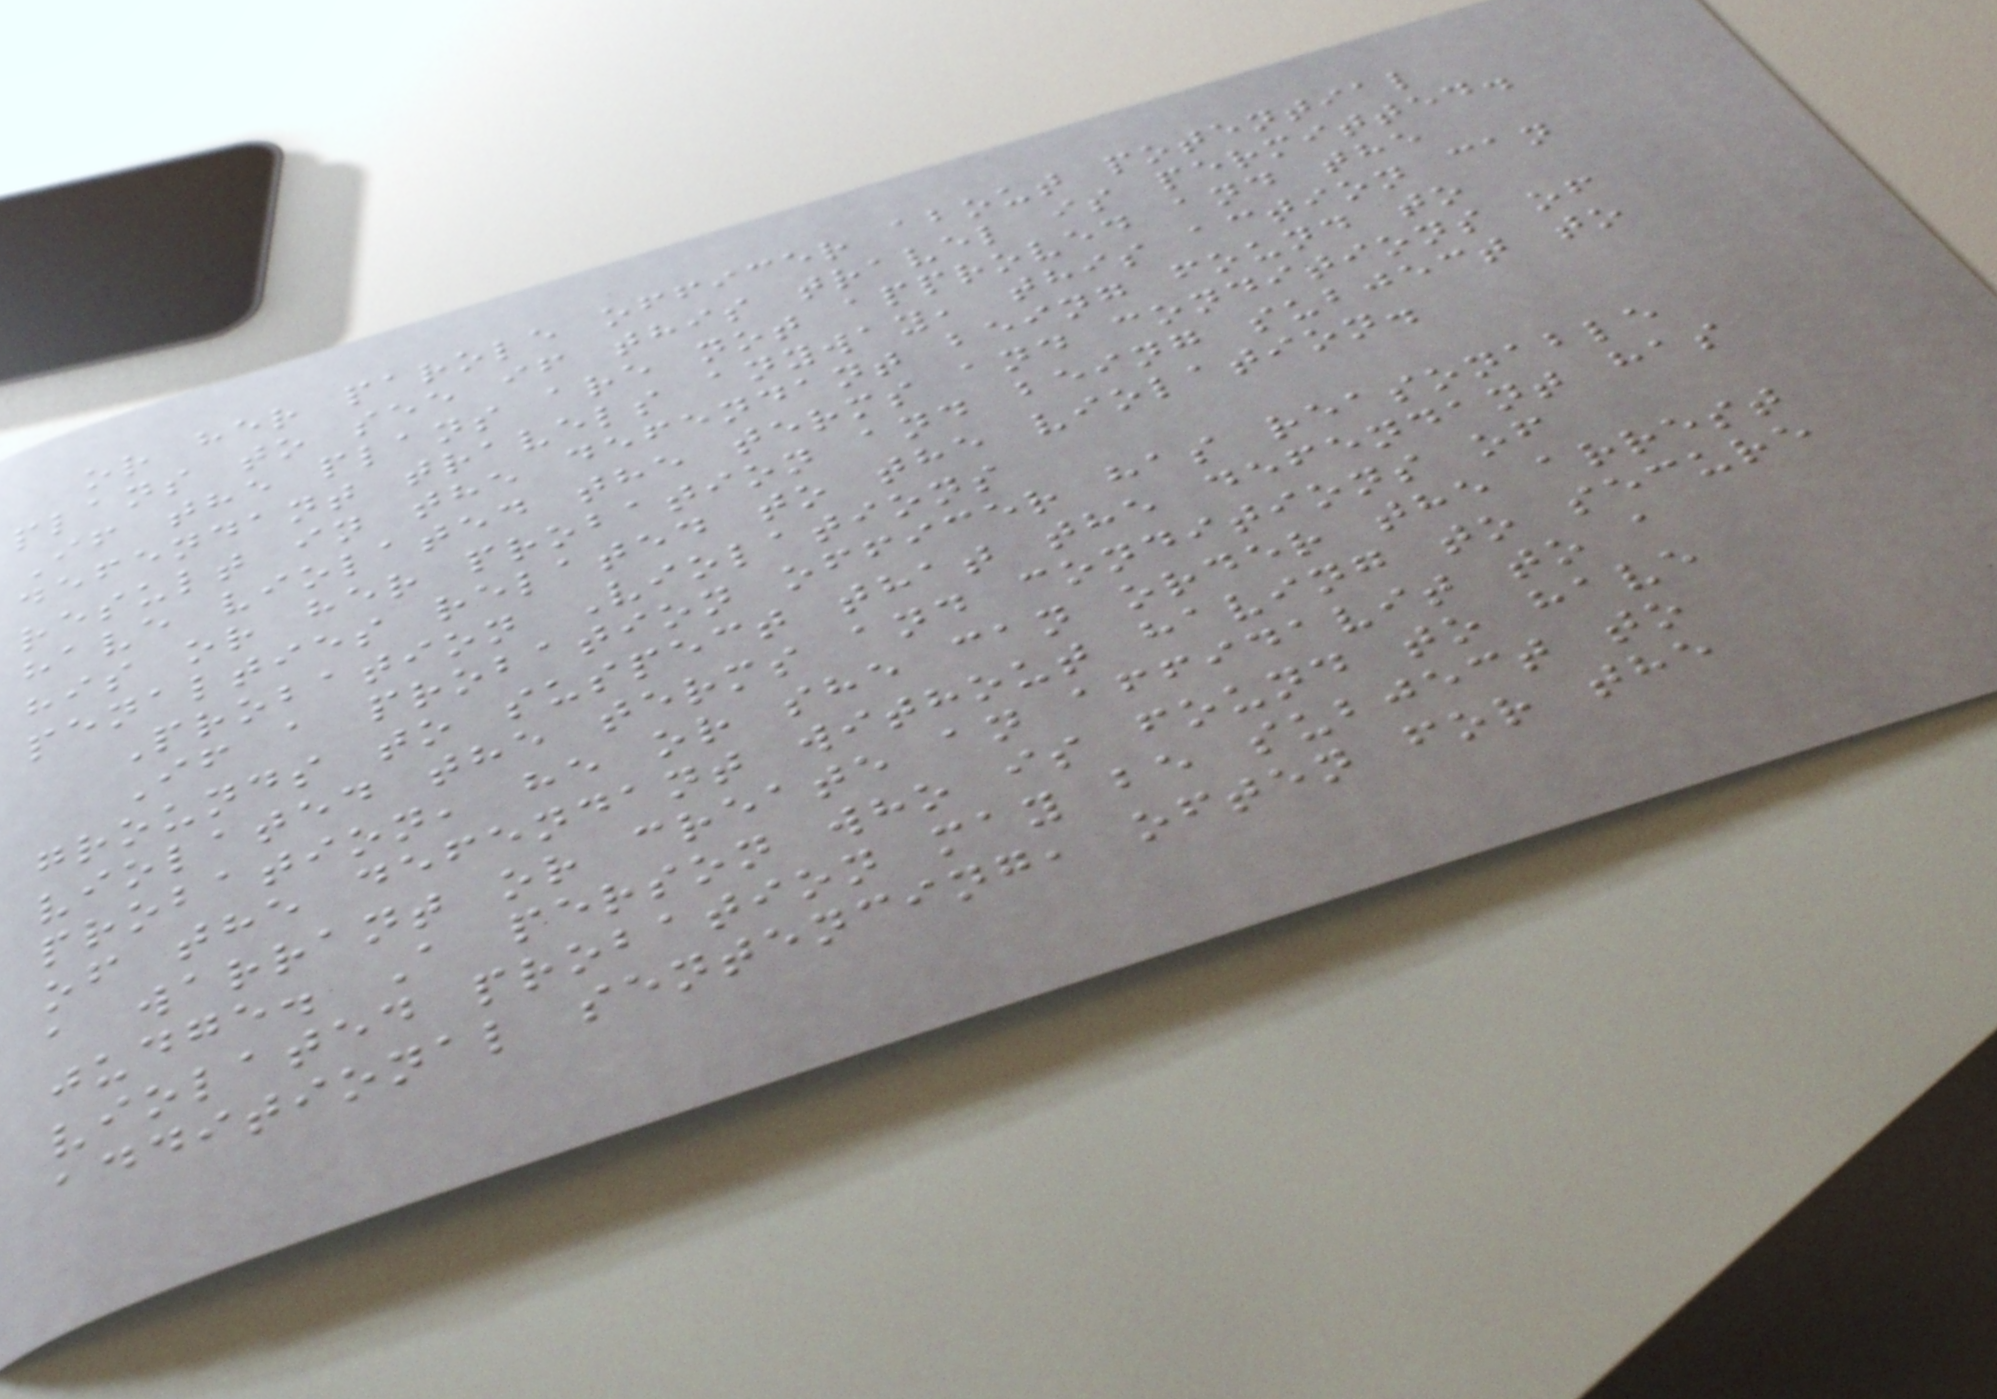or her parole officer about potential
plans to see if this travel is permitted.
If the plans are not approved and the
defendant travels anyway, this action can
result in the defendant being found to
have violated the terms and conditions of
his or her probation and being subject to
penalties related to the violation.
Probation Violations
If a probation officer has reasonable
grounds to suspect that the defendant has
violated the terms and conditions of
probation, he or she can order the arrest
of the defendant without having to secure
a warrant or create an affidavit to a
judge. A person who is found to have
violated probation may be subject to
additional sentencing, often for the
